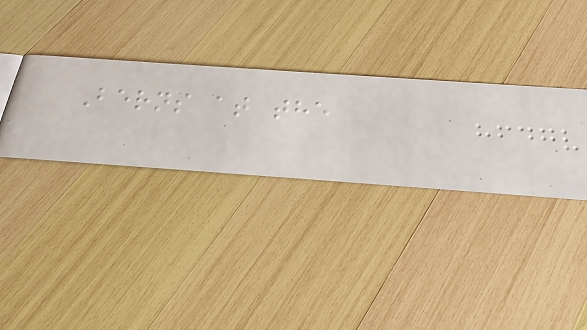Berns at the
